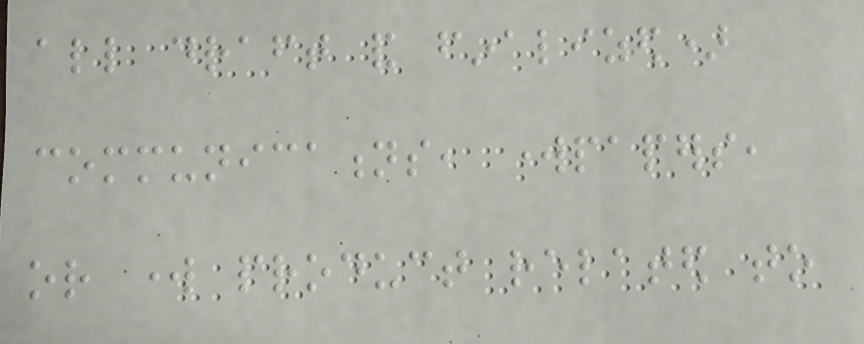all draft and finalized)
communications, workpapers,
or work product related to
